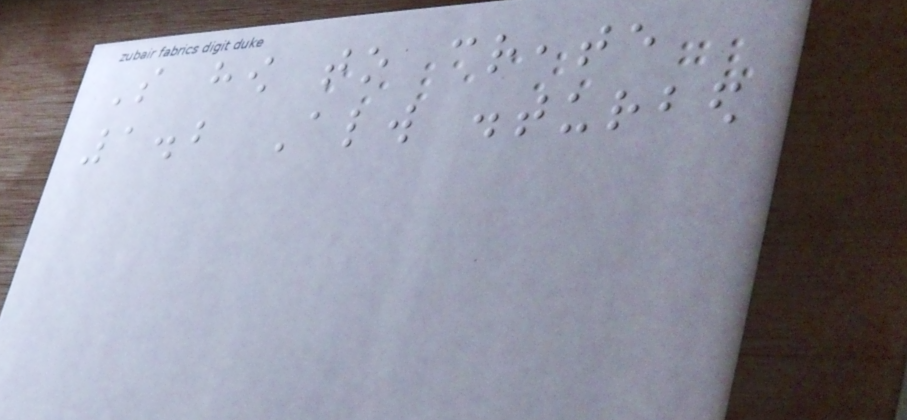So how to create
1.2 Always disturbed
